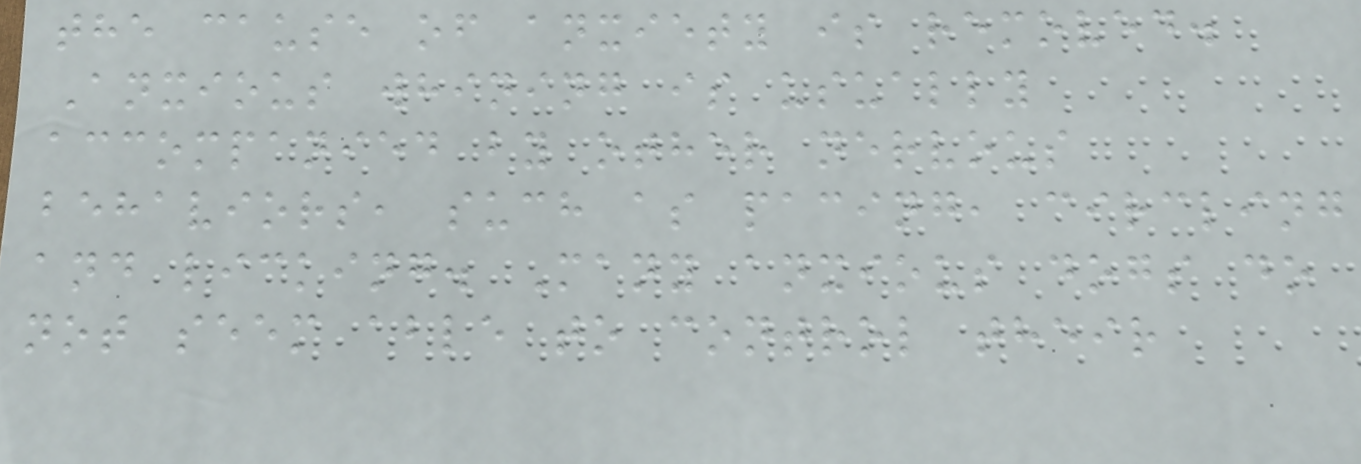the cause of anxiety is removed.
Anxious whining is usually
accompanied by other nervous
behaviors, such as pacing, circling
and licking. Many anxious dogs do
not seem able to control their
